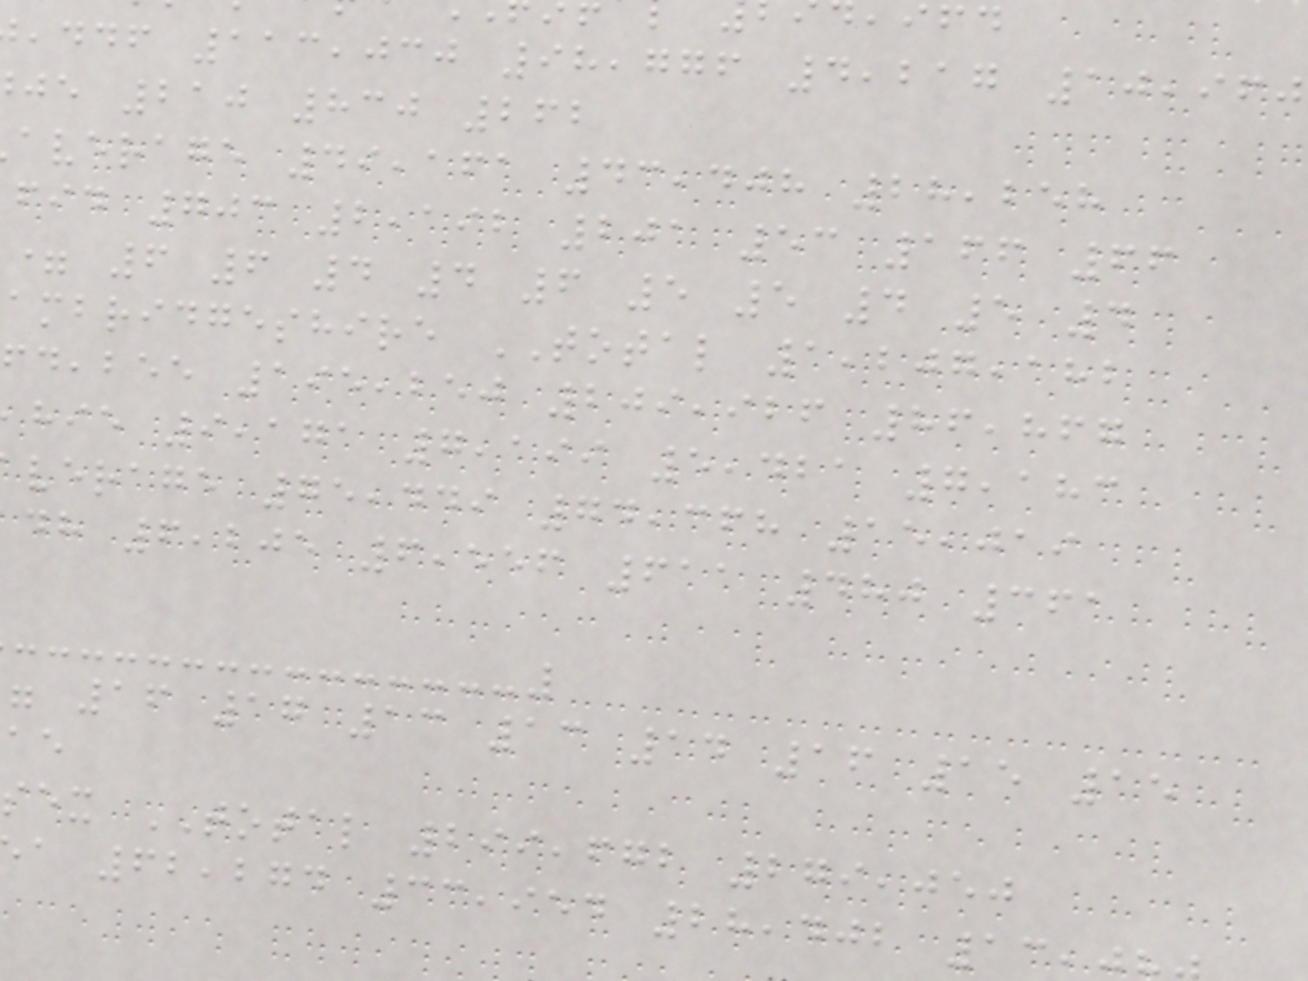,ddf 113,030 98,776 4,217 10,960
je 210 830 262
average 49,161 43,408 28,258
fid 703 2,192 201 53 166 66
= 6 6 4 4 6 5 5 4 5 4
ambridgeshire TOTAL 1,207,182
,bee 195,250 209,926 86,867
hie 9,171 7,199 5,421 7,183
verage 75,449 74,368 15,019
dh 6,205 6,556 611 480 361
16 17 13 13 14 16 15 15
sex TOTAL 299,672 279,050
a 62,274 33,954 28,402 13
